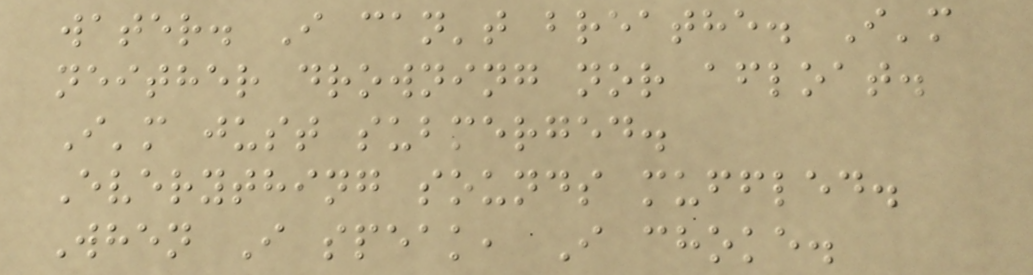water. I can't breathe. I'm
neither drowning nor afloat.
I'm just submerged.
Everything sounds muffled.
When I speak, I choke.
